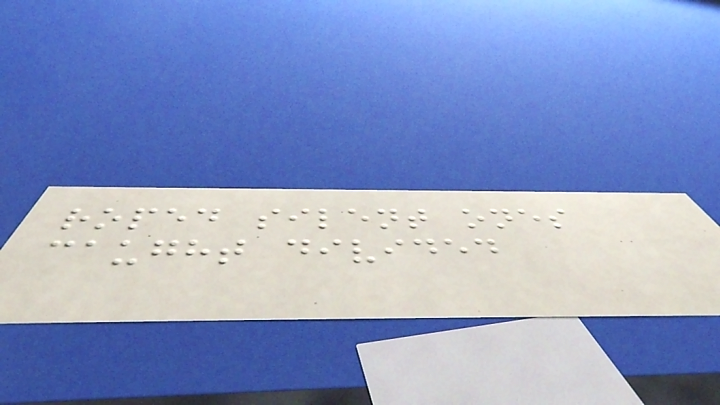roped silent ones
caught divided
